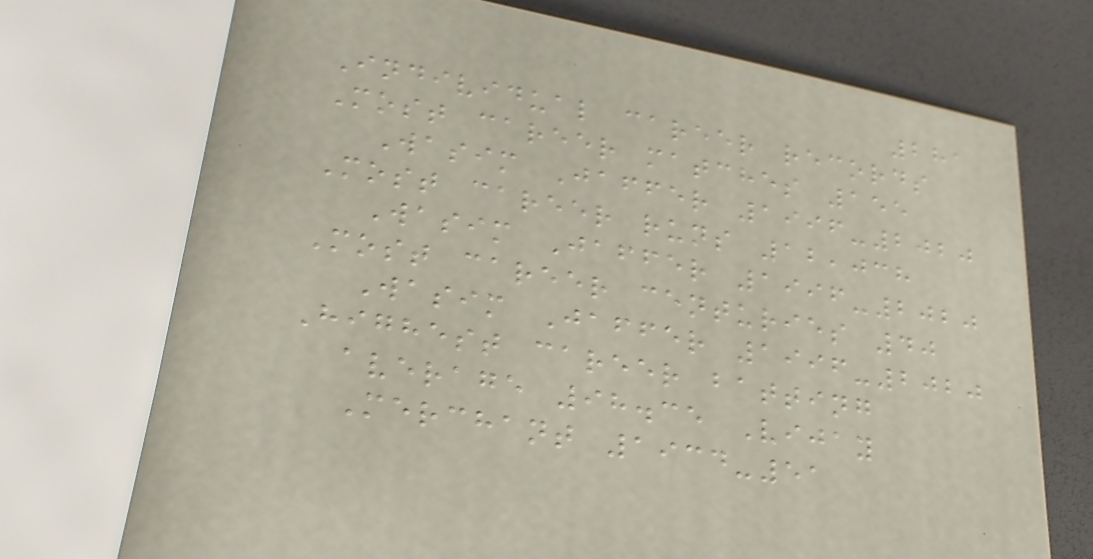281
Individual career records
Most career matches 155
Wasim Jaffer 1996-2020
Most career runs 12,038
Wasim Jaffer 1996-2020
Most career centuries 40
Wasim Jaffer 1996-2020
Highest career batting
average 98.35 Vijay
Merchant 1934-51
